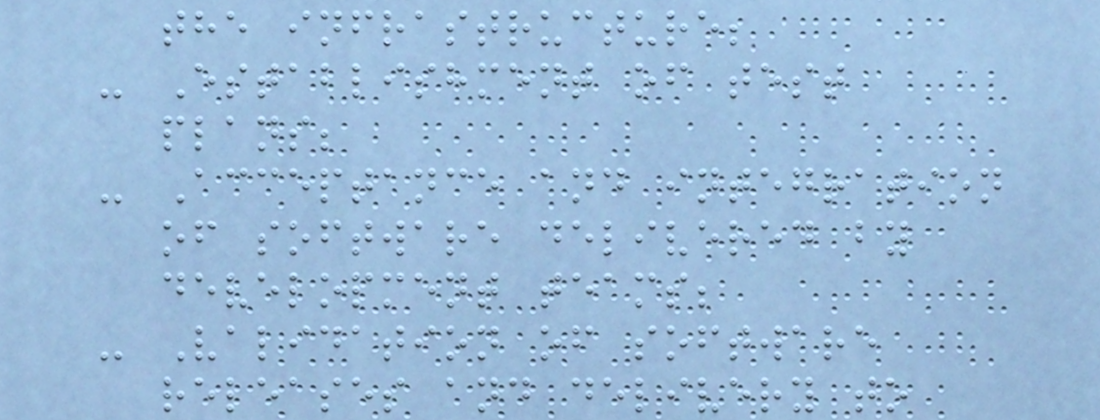the infrastructure;
- Establishment of test
plans;
- Acceptance and integration
of software delivered by
development teams;
- Validation of software
releases and delivery to
